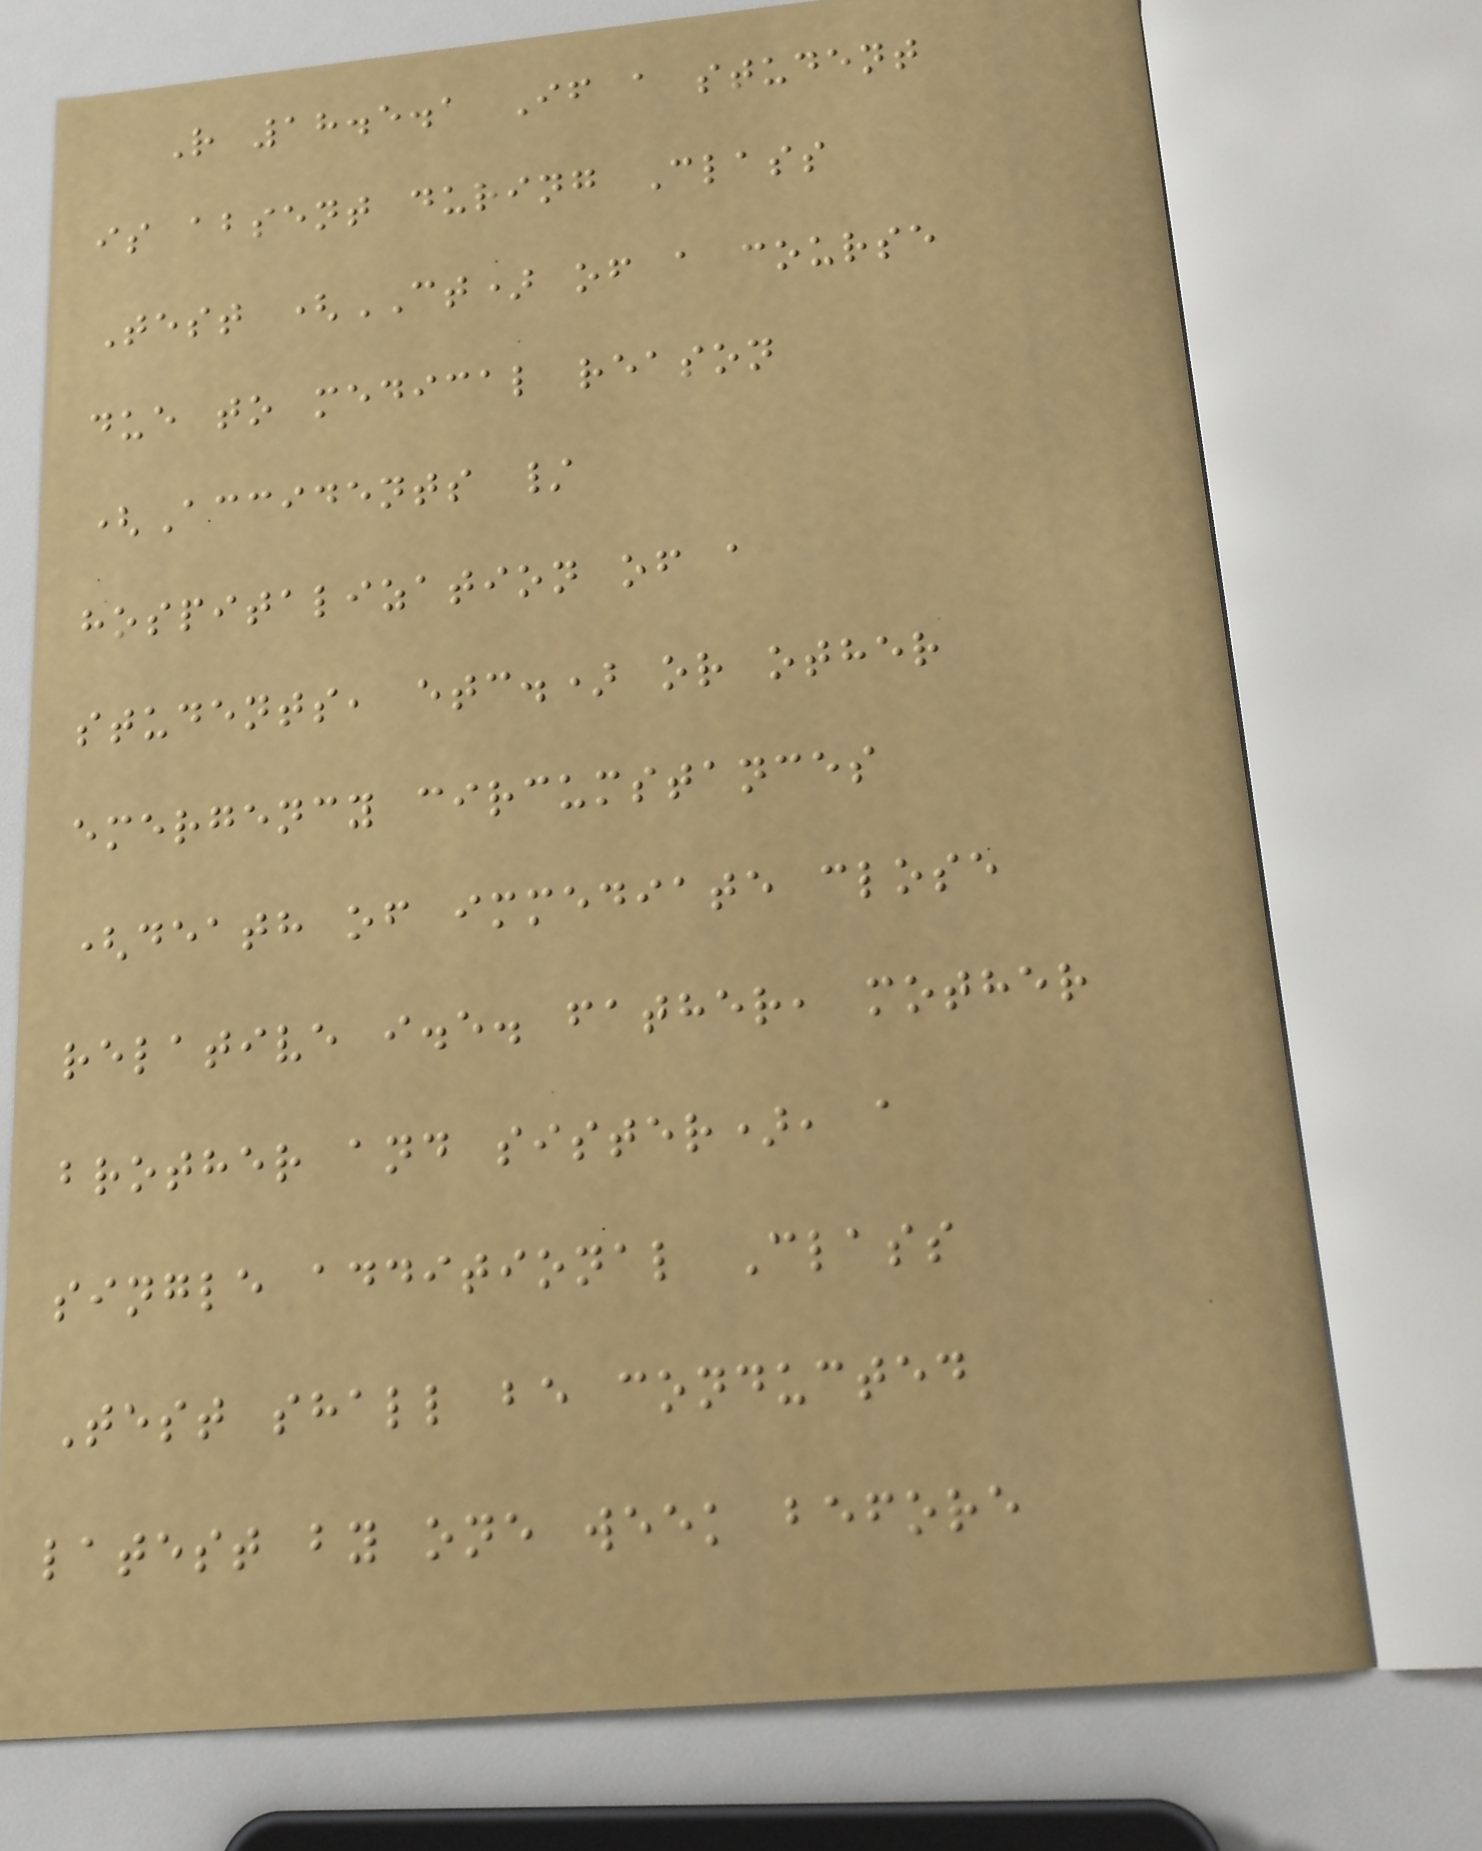R 18.5.1 If a student
is absent during Class
Test (CT) of a course
due to medical reason
(Accidents /
hospitalization of a
students, etc.) or other
emergency circumstances
(death of immediate close
relative i.e. father, mother
brother and sister), a
single additional Class
Test shall be conducted
latest by one week before
